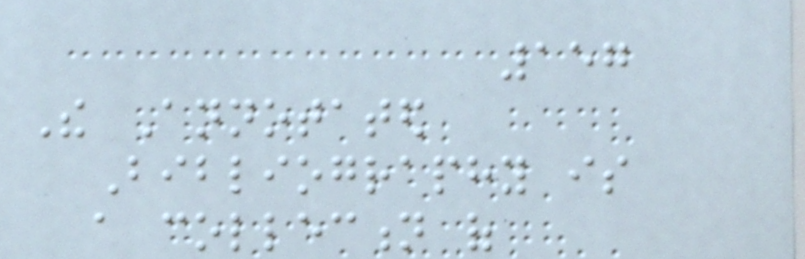157
The Annotated
Bibliography is
a collection of
